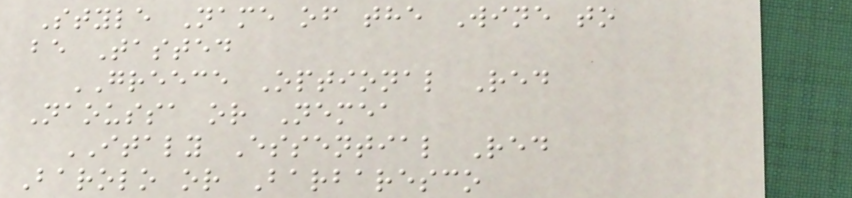Style Name of the Wine to
be Tasted
GREECE Optional Red
Naoussa or Nemea
ITALY Essential Red
Barolo or Barbaresco
